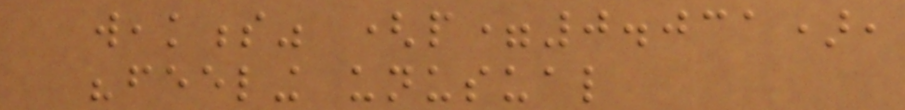weakness" (p=0.031),
"feeling unusual
